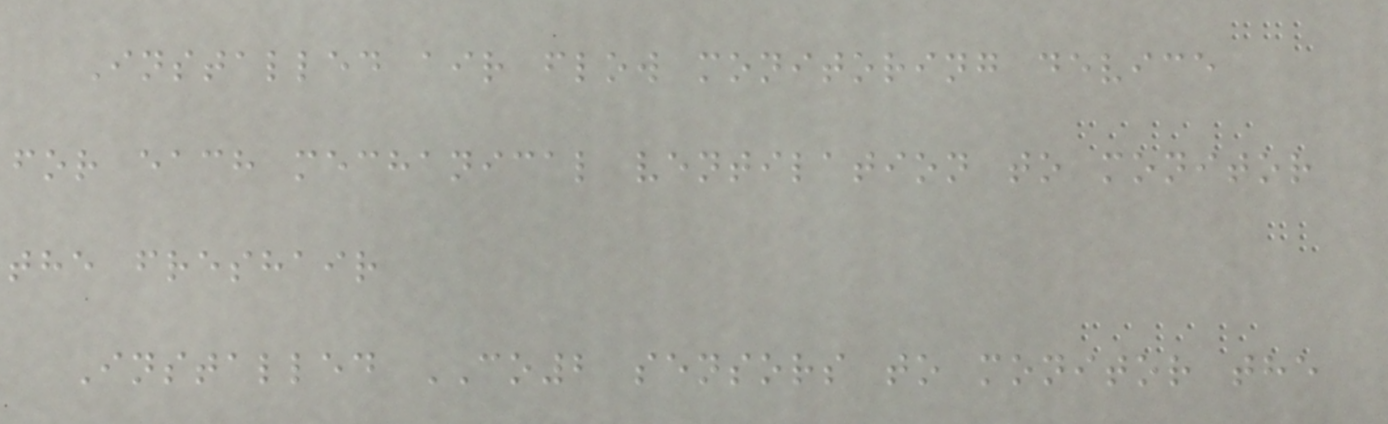Installed air flow monitoring device
for each mechanical ventilation to monitor
the freshair
Installed CO2 sensors to monitor the
